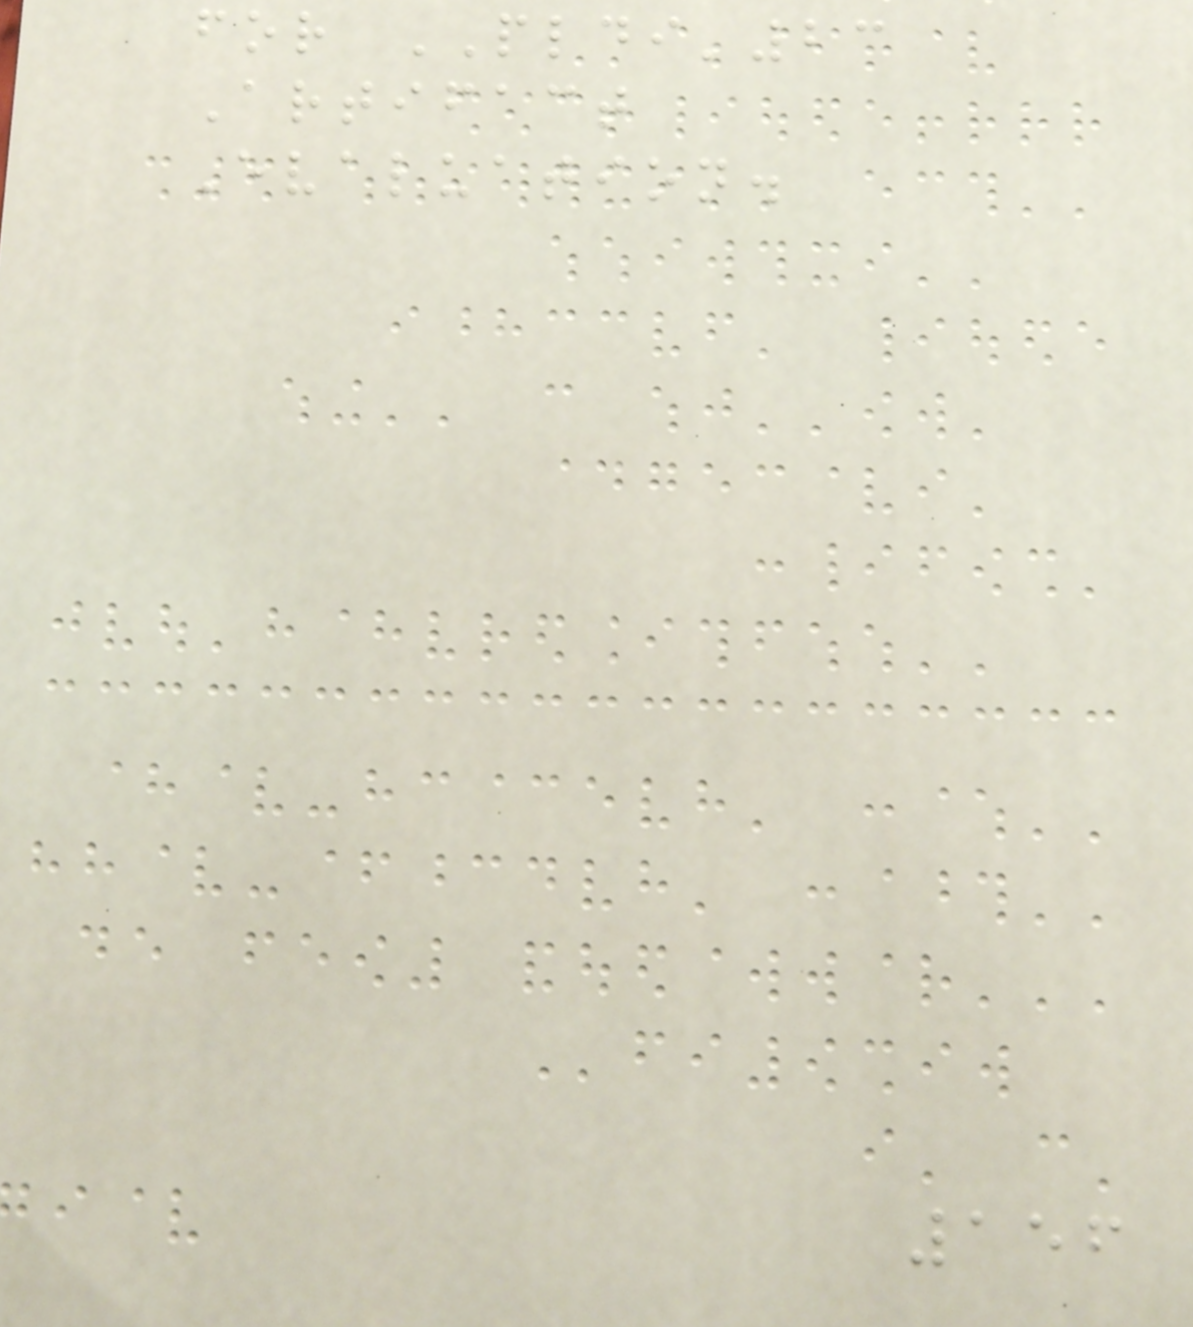for PLDI'23
Artifact
Evaluation.
156
